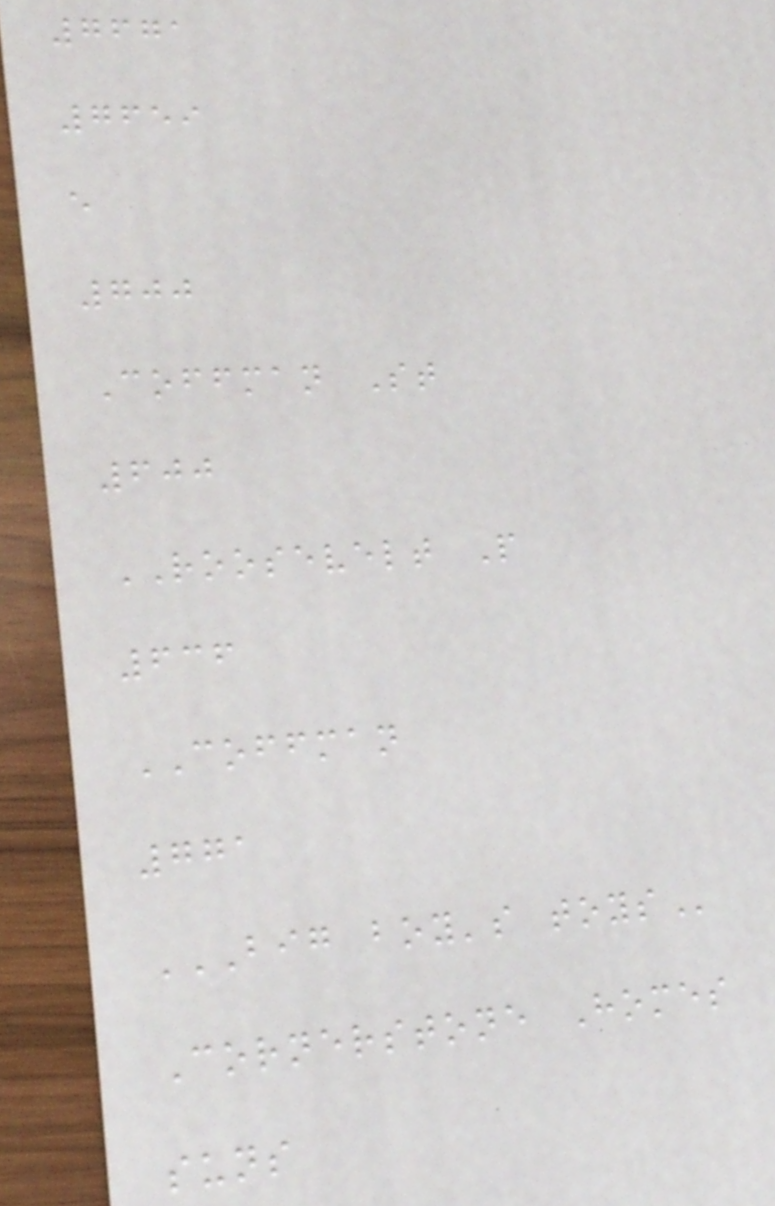7671
7659
e
700
Coffman St
600
ROOSEVELT P
636
COFFMAN
771
BIG BOY'S TOYS
Cornerstone Homes
suns
